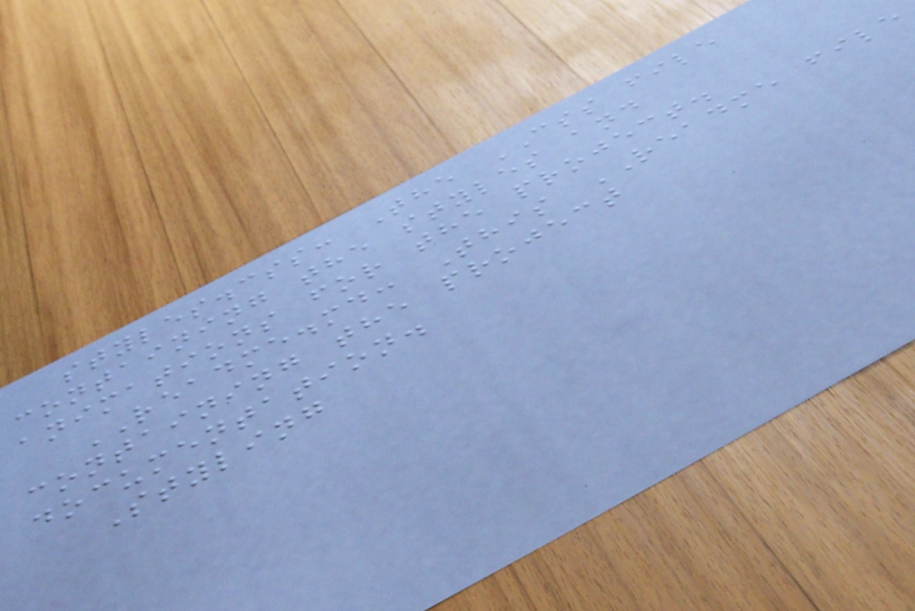styles.css: The CSS file
containing the styles and
animations for the project.
README.md: This README file
containing the project
documentation.
Styling
